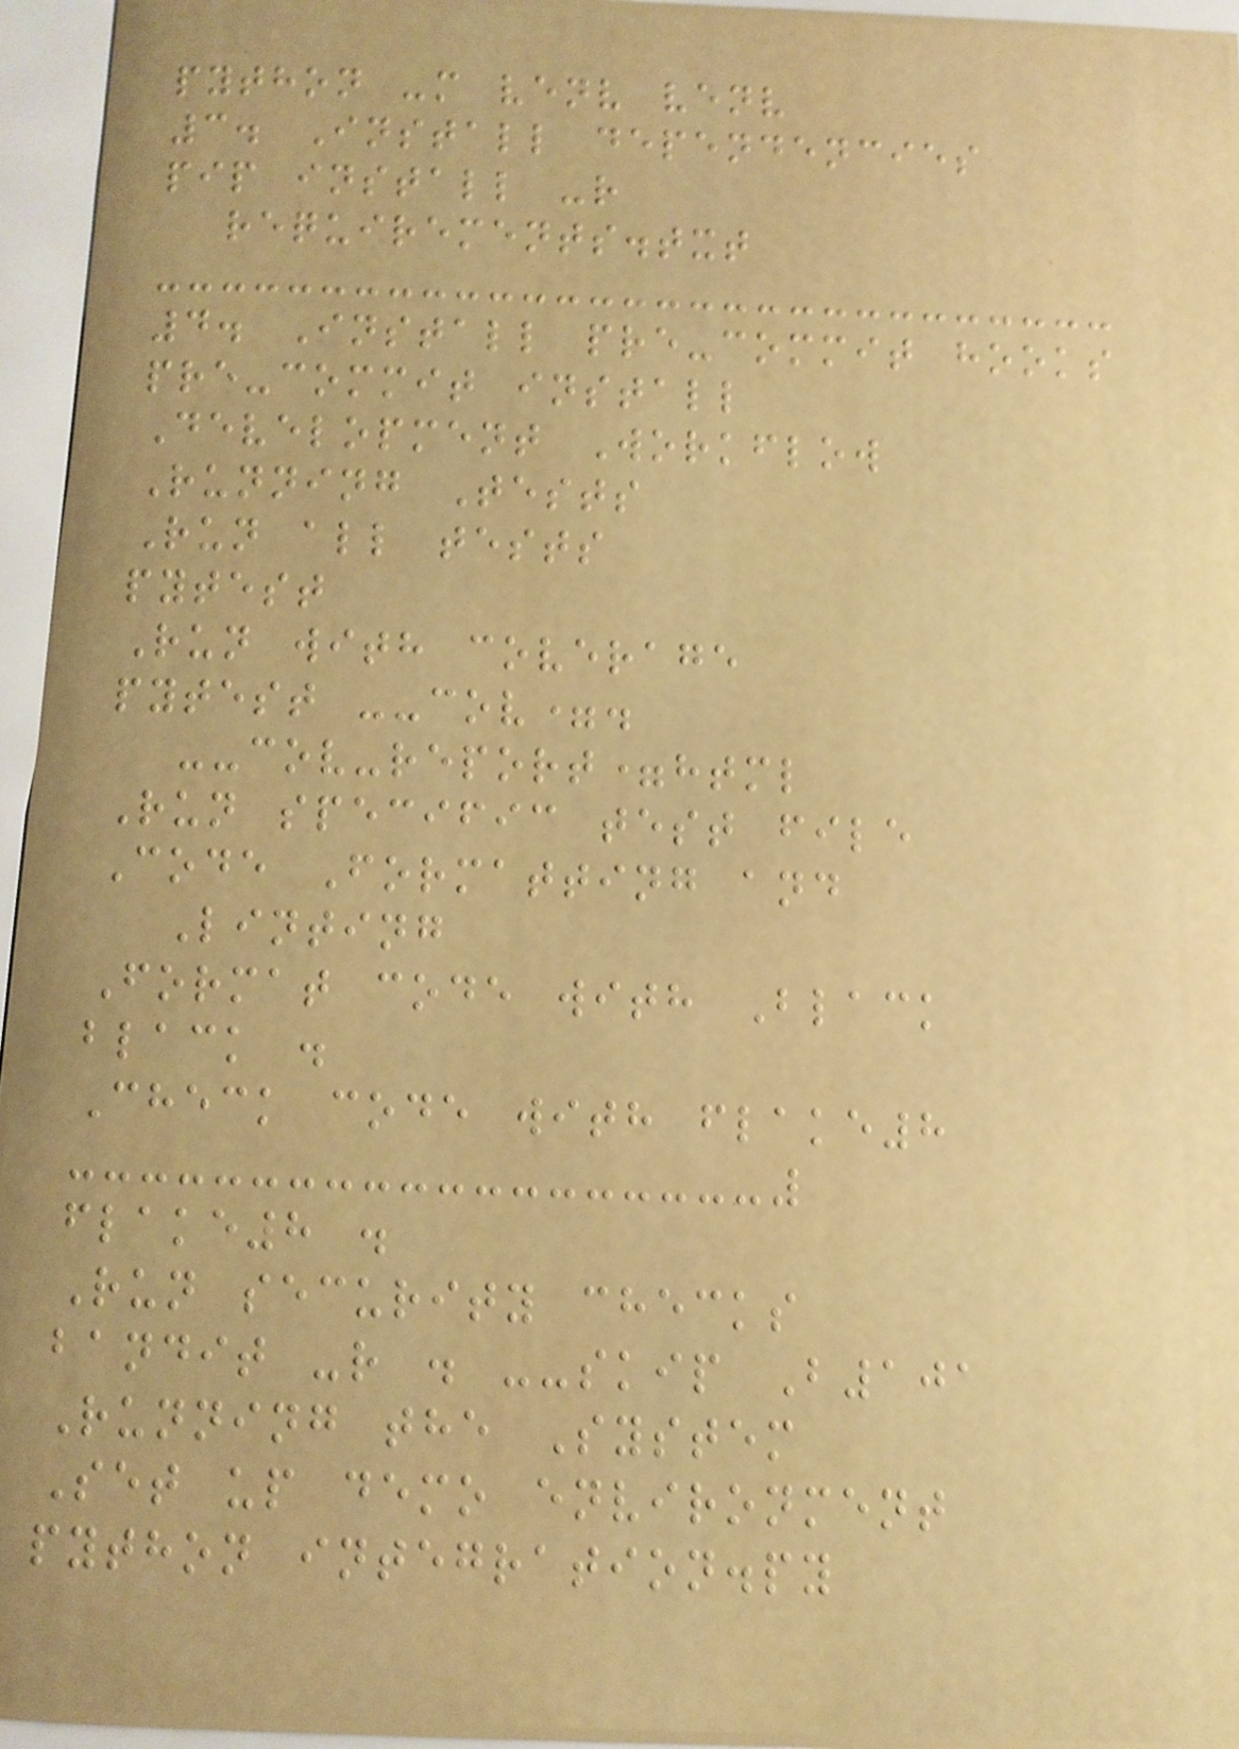python -m venv venv
3. Install dependencies
pip install -r
requirements.txt
4. Install pre-commit hooks
pre-commit install
Development Workflow
Running Tests
Run all tests
pytest
Run with coverage
pytest --cov=.
--cov-report=html
Run specific test file
Code Formatting and
Linting
Format code with Black
black .
Check code with flake8
flake8 .
Run security checks
bandit -r . --skip B101
Running the System
Set up demo environment
python integration.py
